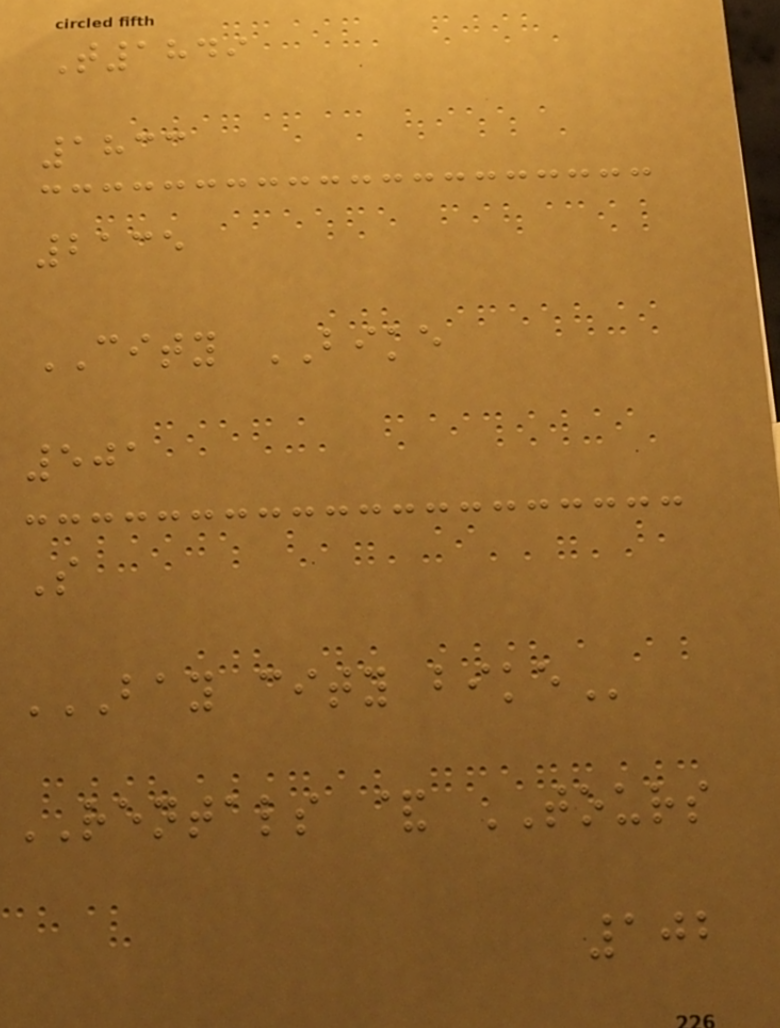T1849
1833
2135
CITY BIKE
501
S
BAY CITY BIKE
RENTALS & TOURS
102
